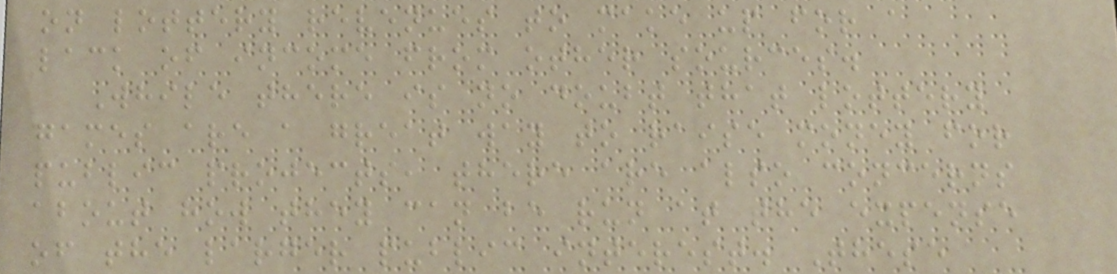on lottery revenues to make up for a
lack of income from other sources.
While there is no doubt that lottery
games are a great way to raise money for
public projects, there are also concerns
about how they can be run at the expense
of the larger public interest. These
